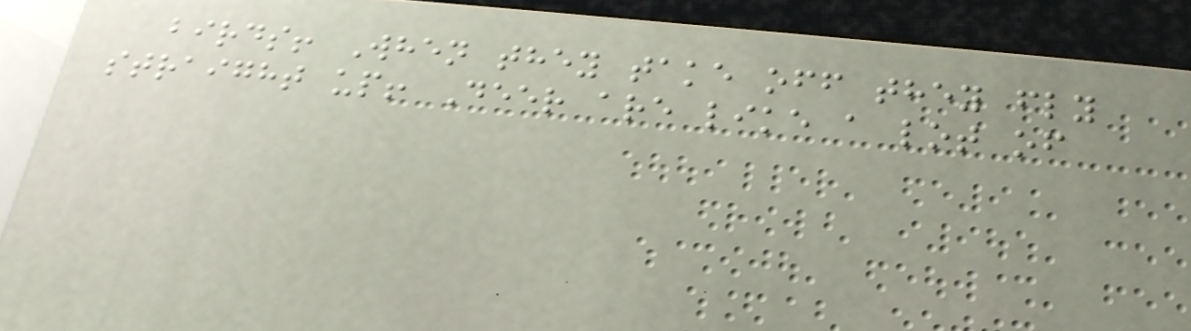birds! When they take off they fly
straight up! Deer are like a lot of
